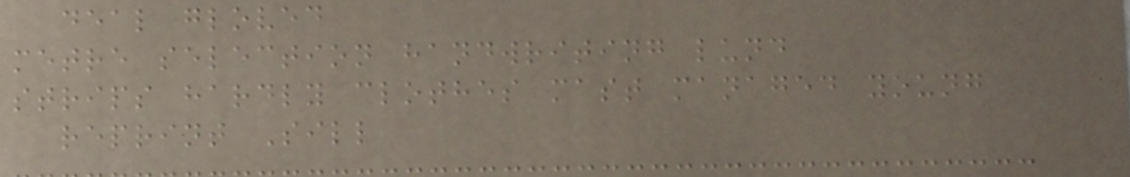deal gloved
metre selection handwriting lund
strips hardly clothes mast managed young
reprint Sill
